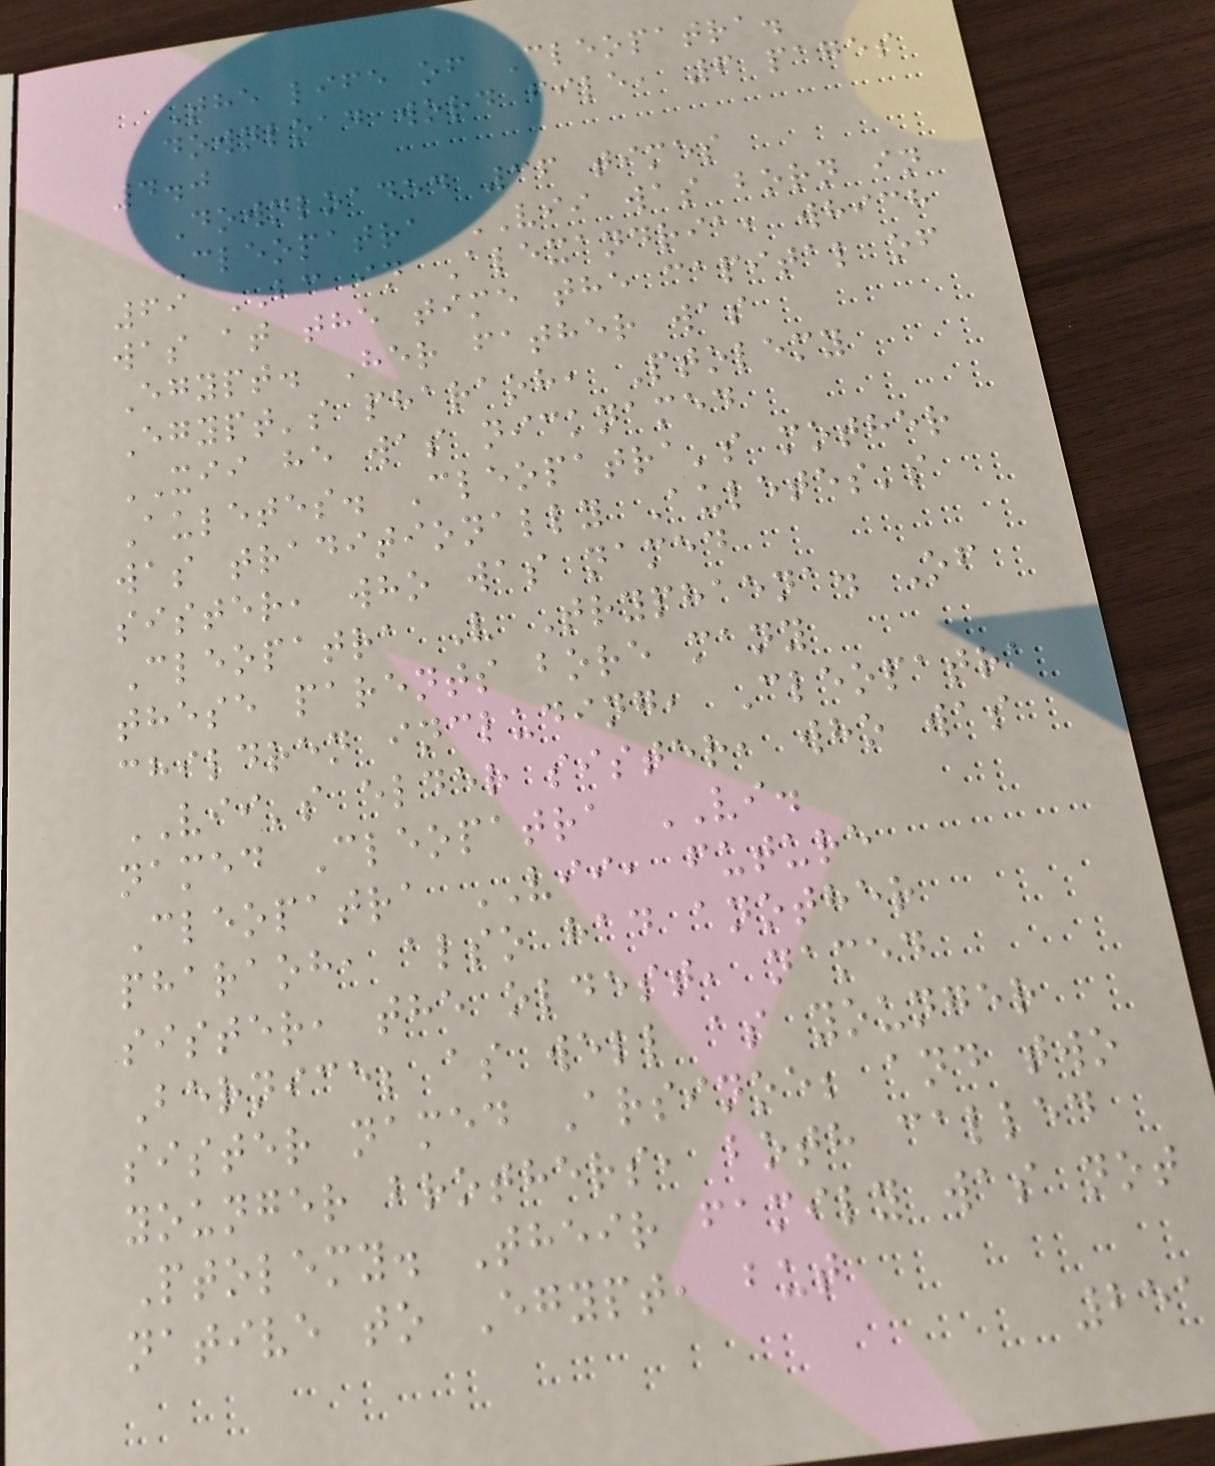The life of Cleopatra.
download word file, 6 pages
4.0
Downloaded 36 times
Cleopatra VII was born in
69 BC in Alexandria, which
was at the time the capital of
Egypt. Her father was
Egypt's pharaoh, Ptolemy
XII he was nicknamed
Auletes. Cleopatra's mother
was traditionally Auletes's
sister, who was named
Cleopatra V Tryphaena. Of
these parents bore many
children including, Cleopatra
VII's elder sister, who was
named Cleopatra VI.
Cleopatra VII, future
pharaoh, also had another
sister, the oldest, named
Bernice; as well as younger
sister named Arsinoe; and two
younger brothers, both called
Ptolemy. Their family was not
native to Egypt, but
251
